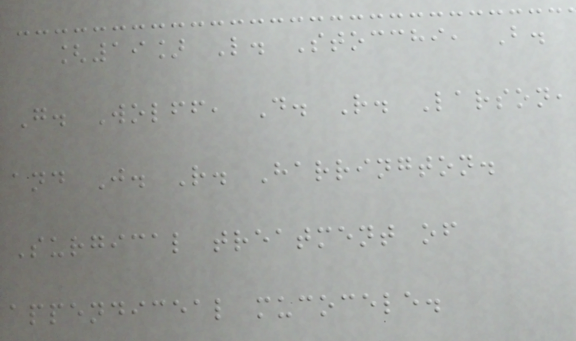[19] L. Stocchi, B.
G. Wolff, D. R. Larson,
and J. R. Harrington.
Surgical treatment of
appendiceal mucocele.
